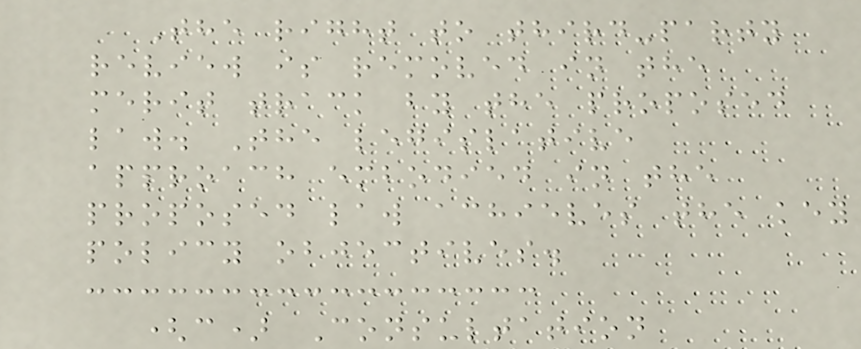The right to third-party
review is removed in the
merit track by the proposed
law. The legislative
approach embodied in the
proposed law achieves the key
policy objectives.
(c) Consultation
